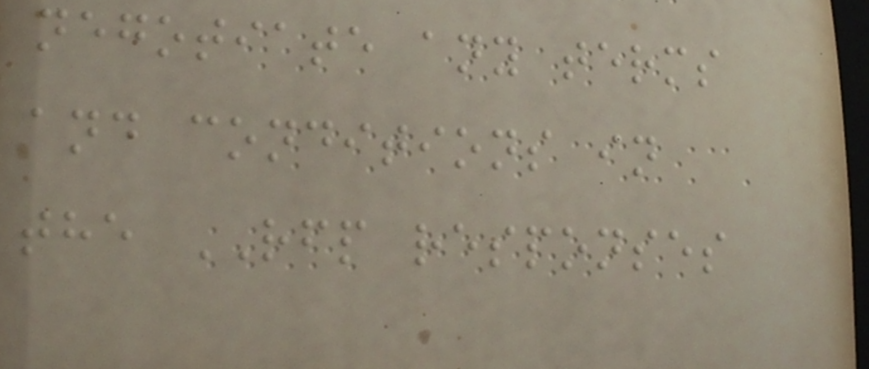negotiate any terms
and conditions in
the RFP responses
